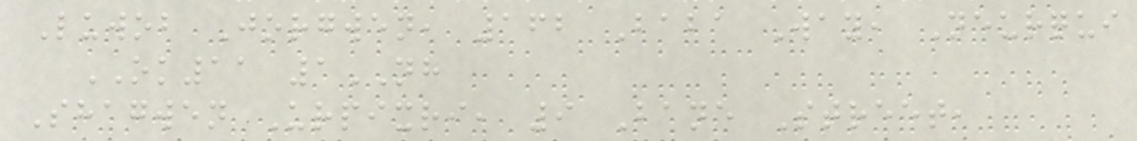Luwob Jorgwen, 162 Baba Way, Neurqui
OK11 1NH
Shagwen Urpixri, 9 Bane Street,
